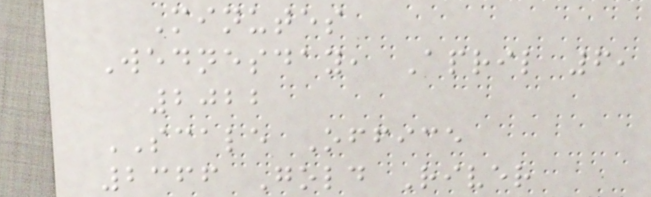Minutes
Wednesday, April 6,
2022
SCALE Office
2366 Gold River
